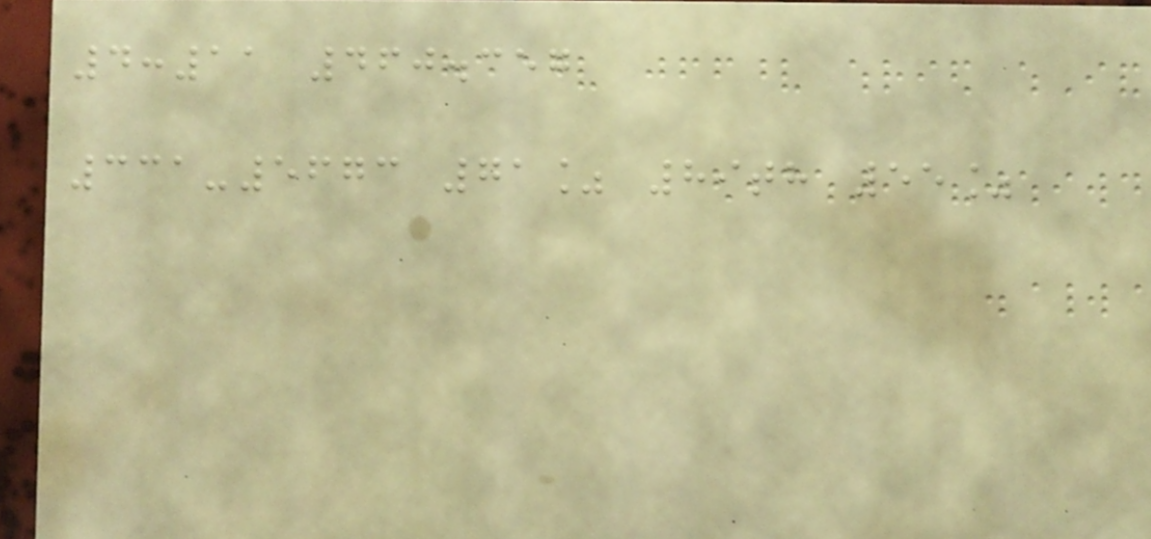4:11 460.357
331-5673 71% 89th 55%
